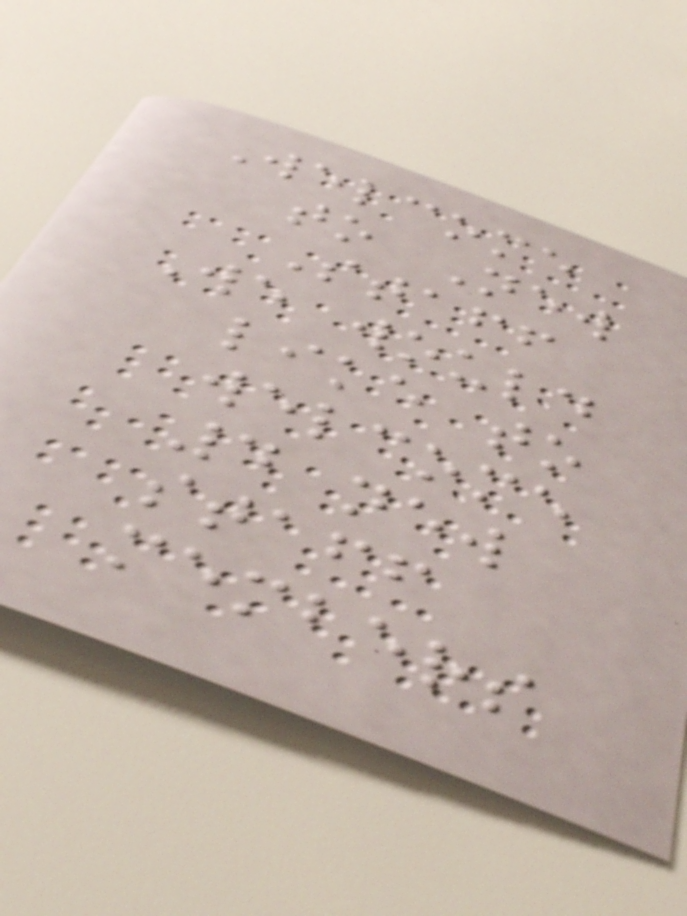Welcome
to New
Staff
We would
like to
welcome
4 new
staff
members
